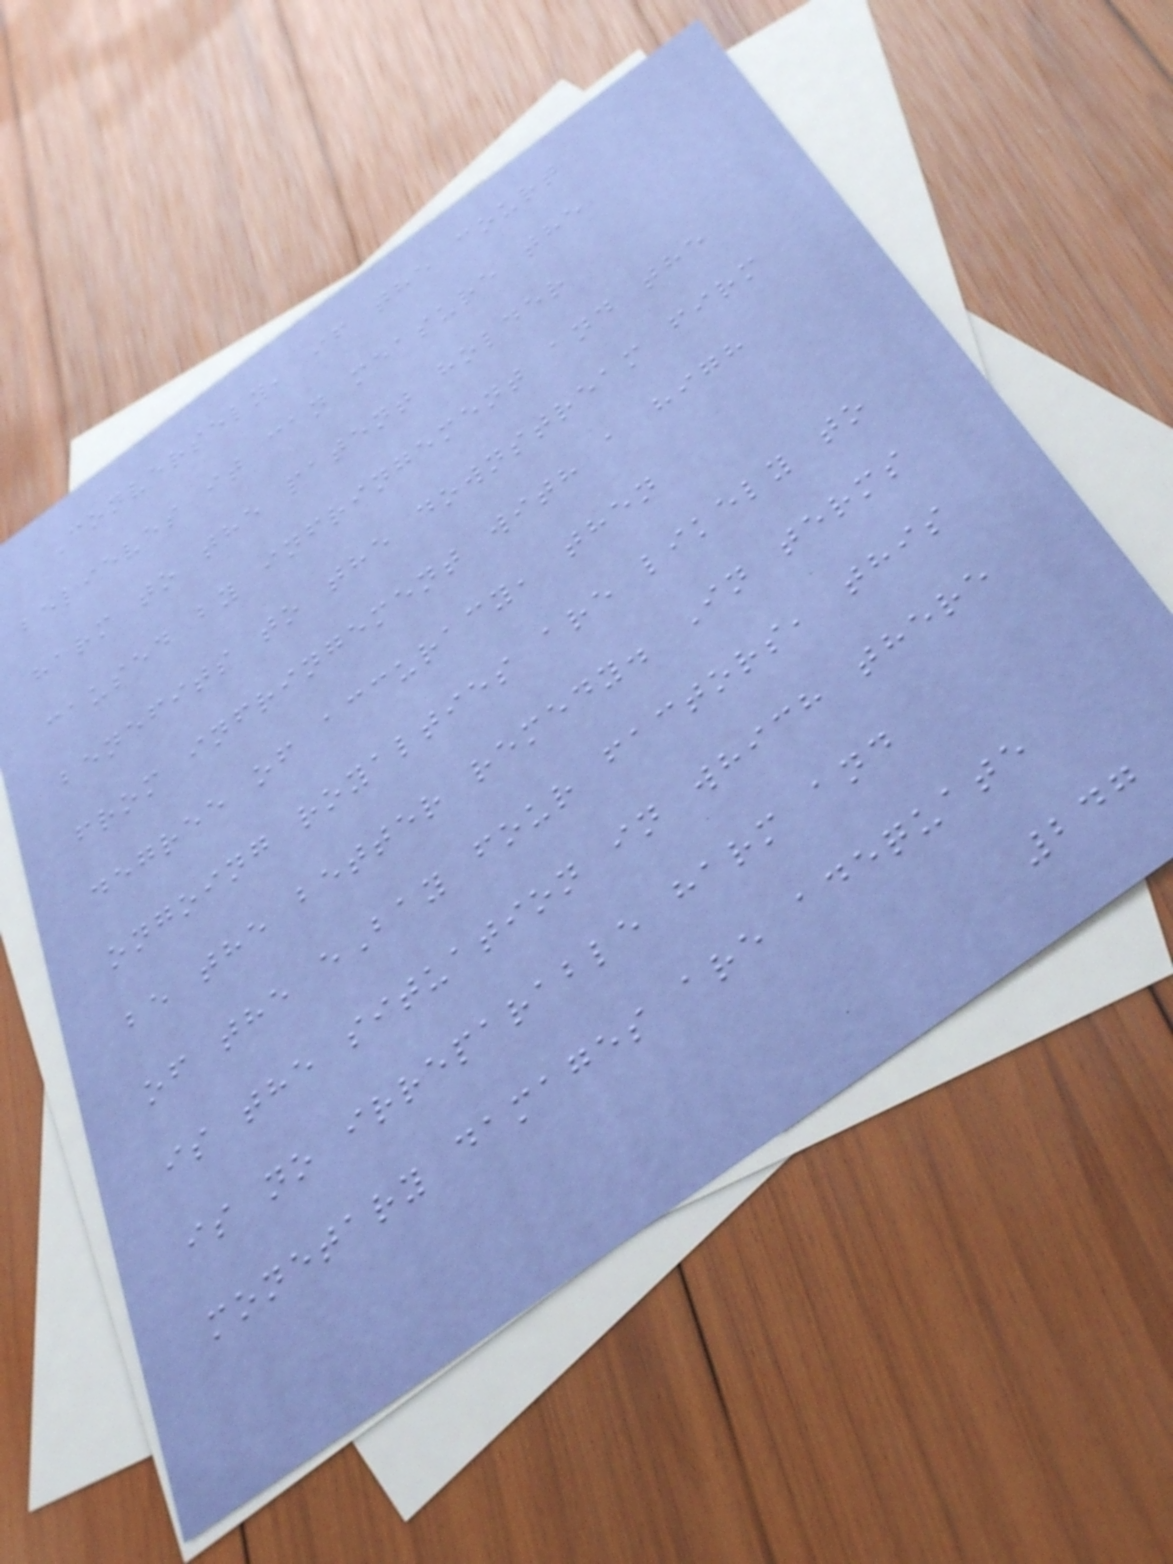Conversely, if the court
believes it can measure the
harm to the patent holder
caused by infringement and the
benefits to the downstream firm
from infringement with a high
degree of accuracy, then
ongoing royalties are likely to
be the better remedy. In terms
of the eBay four factors, this
is the situation in which there
is no irreparable harm and
monetary damages are adequate
247
